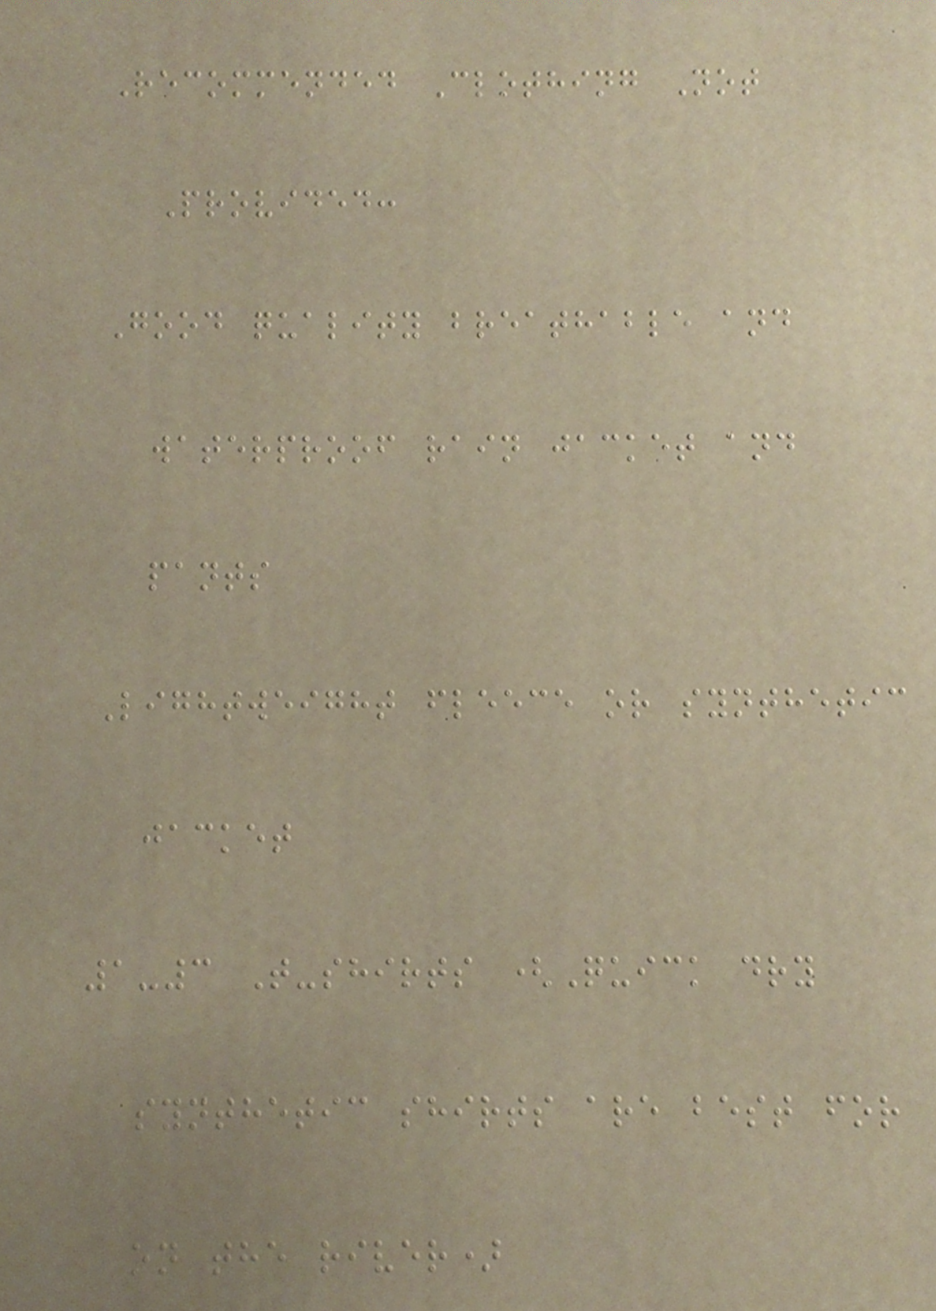Recommended Clothing Not
Provided:
Good quality breathable and
waterproof rain jacket and
pants
Lightweight fleece or synthetic
jacket
1-3 T-shirts (Quick dry
synthetic shirts are best for
on the river)
